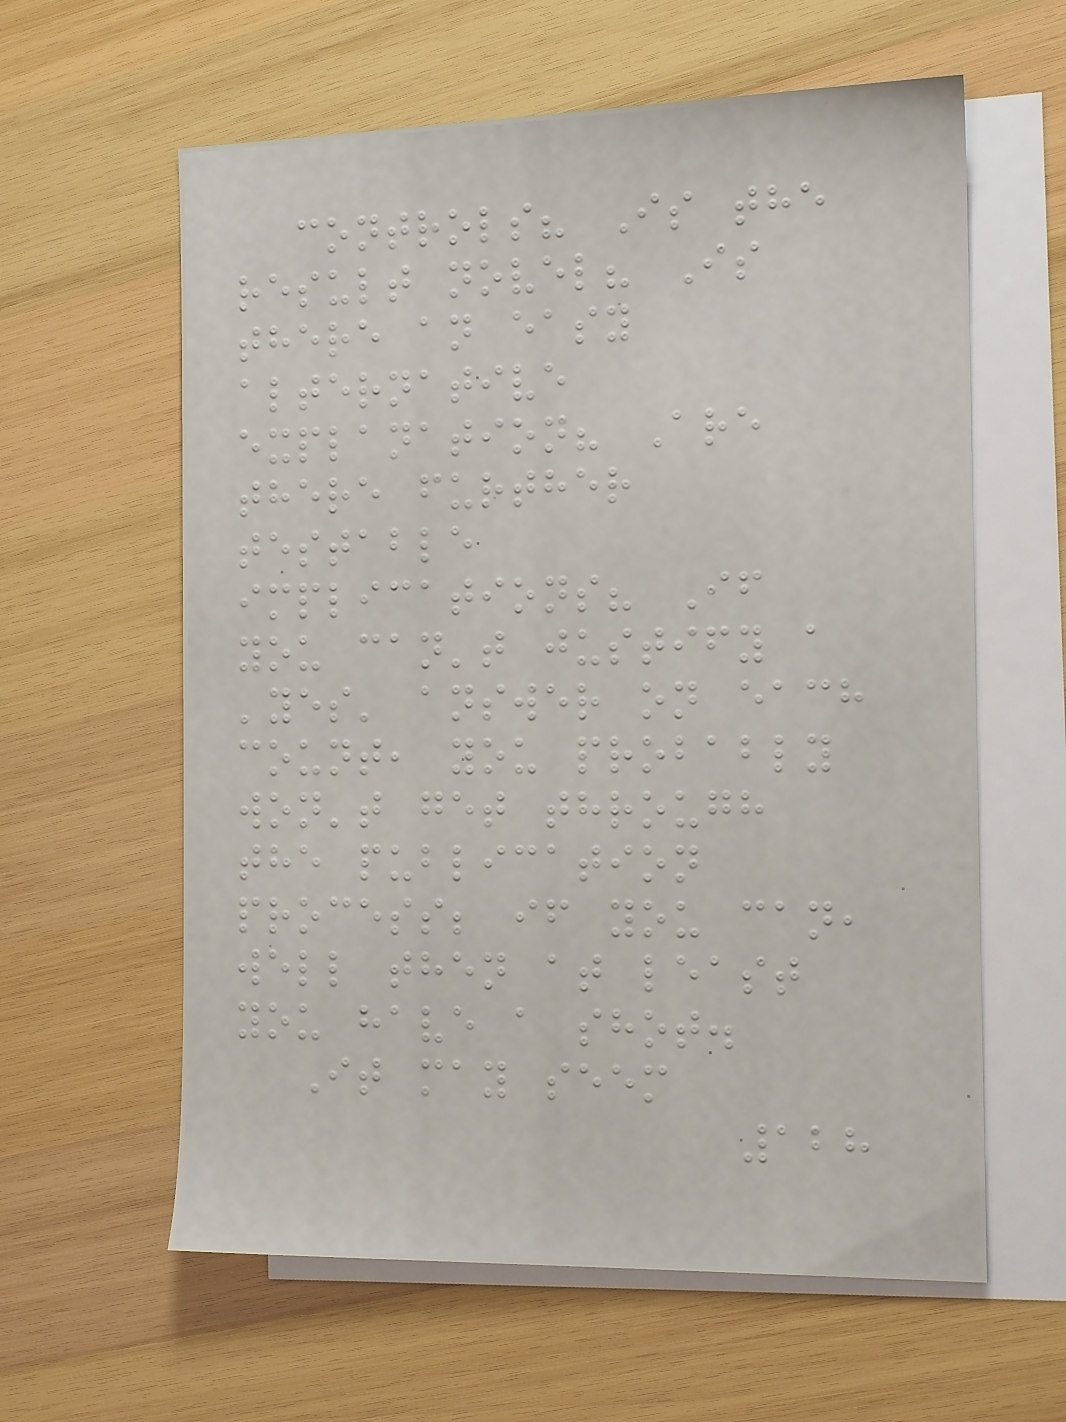controls? Is the
result novel? Is
there an easy
alternative
explanation? Are
there further
testable
implications? If
you can't justify a
'yes' answer on each
count, you probably
won't get through
the publication
process; if you can,
well then at least
you have a shot.
It may seem
128
